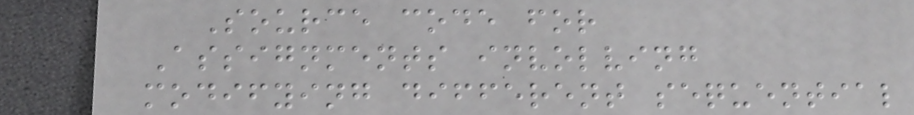Source code for
Assignments involving
modifying different sequential
